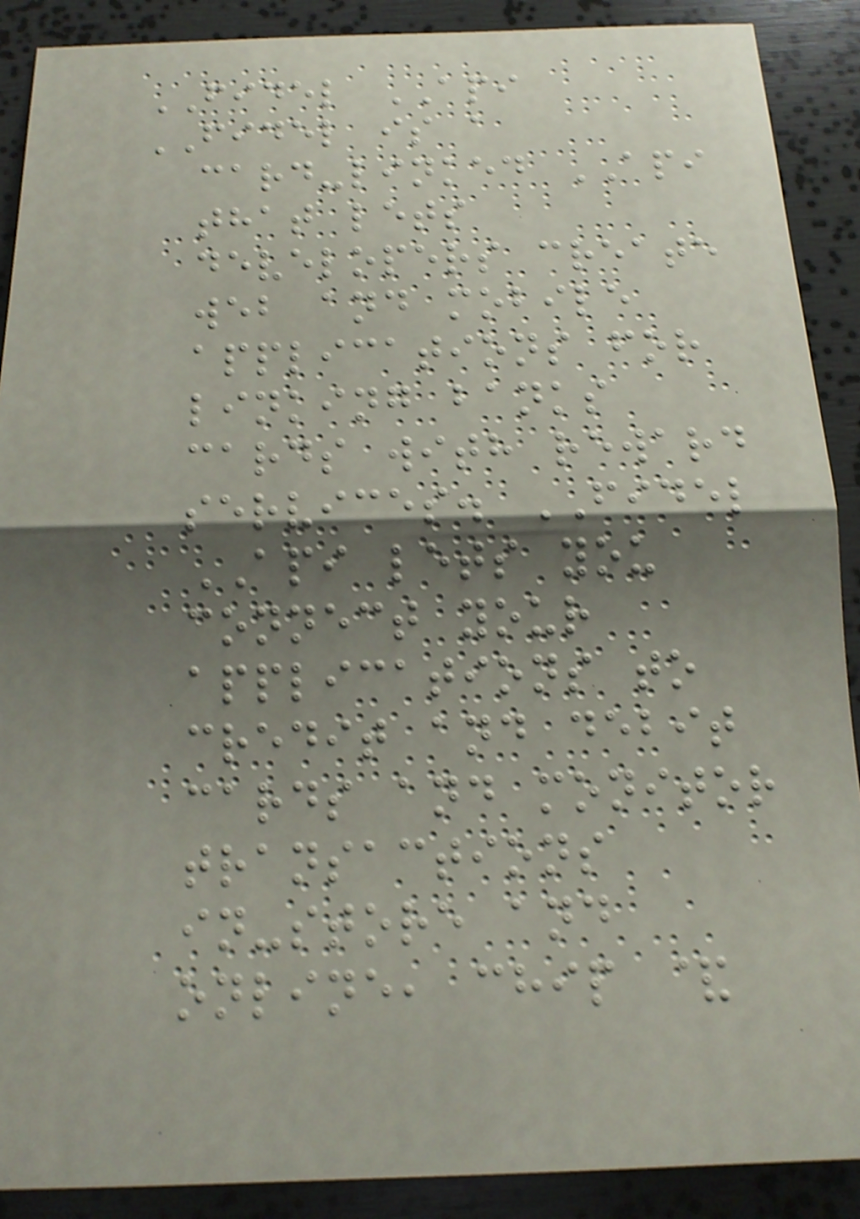FIDEL API
FIDEL is a
card-linked API
that lets
developers create
web and mobile
applications for
linking banks
cards with reward
services. FIDEL
API lets you
connect your
applications to
credit and debit
cards and monitor
transactions
in-store and
online, chip &
